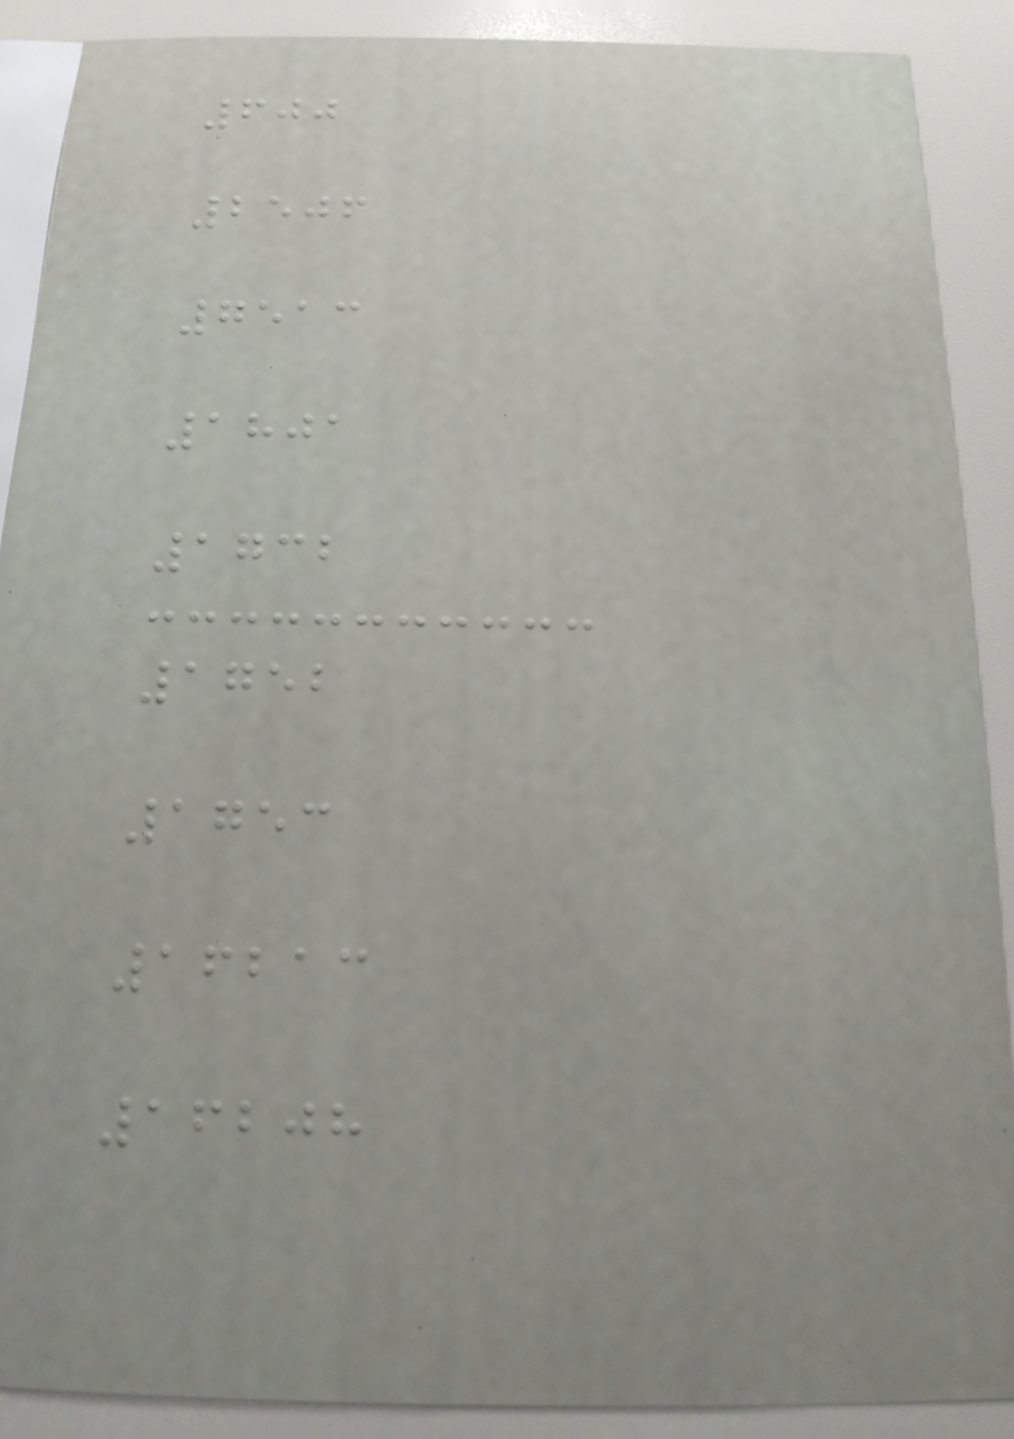600
2506
7513
1801
1732
1752
1753
16213
16208
